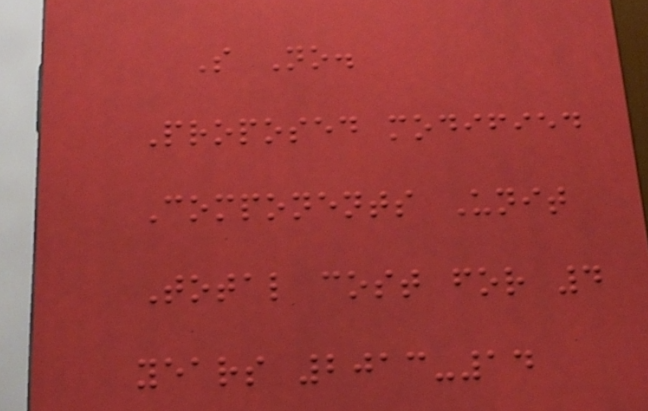S No.
Proposed modified
Components Unit
Total cost for 4
years 2013-14
